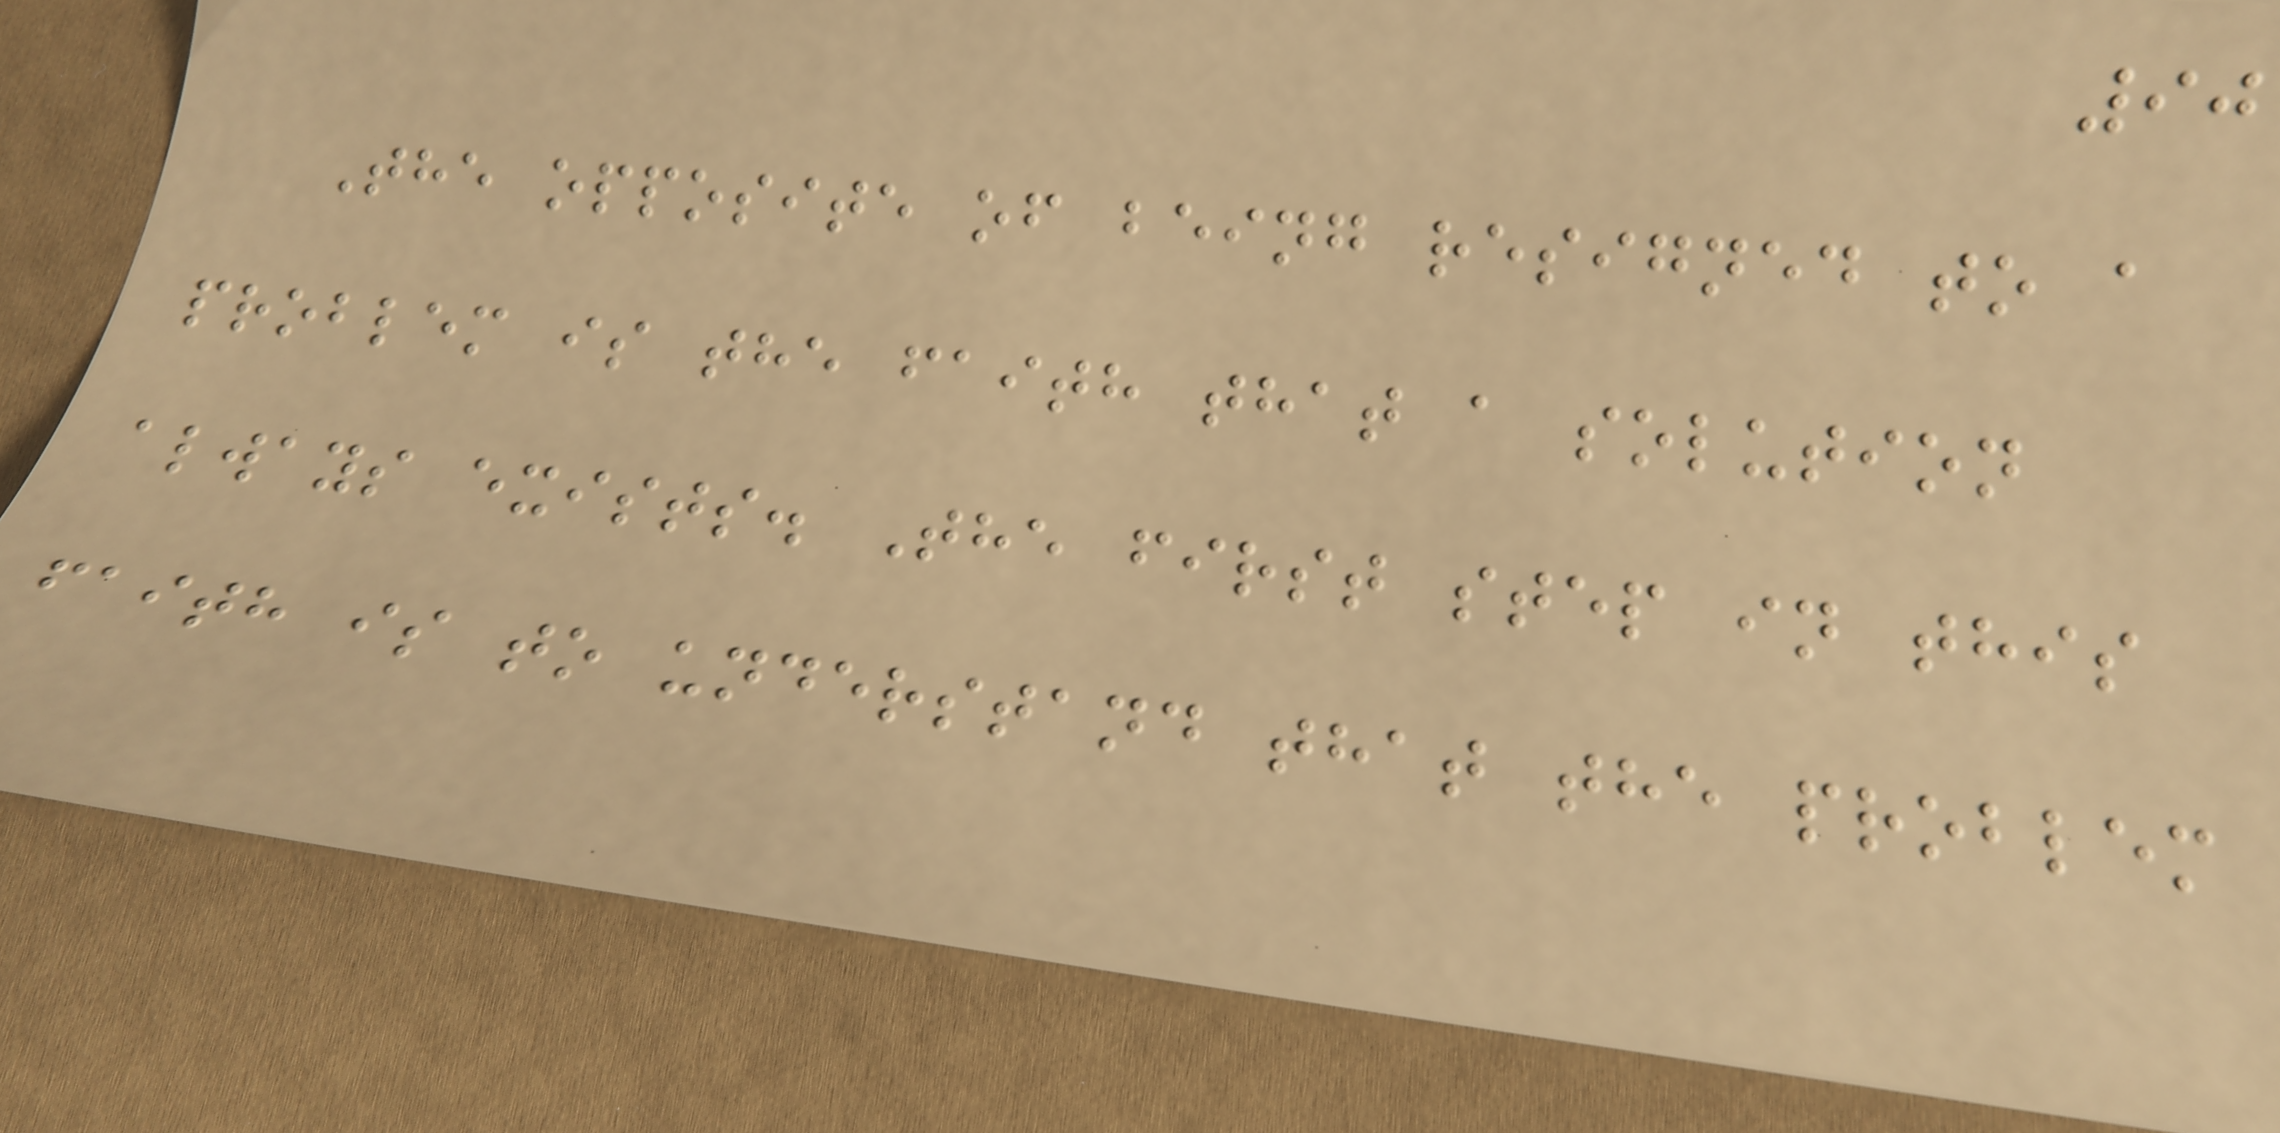90
The opposite of being resigned to a
problem is the faith that a solution
always exists. The first step in this
faith is to understand that the problem
